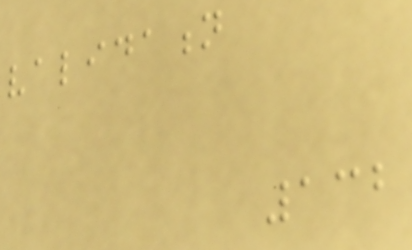validation
132
